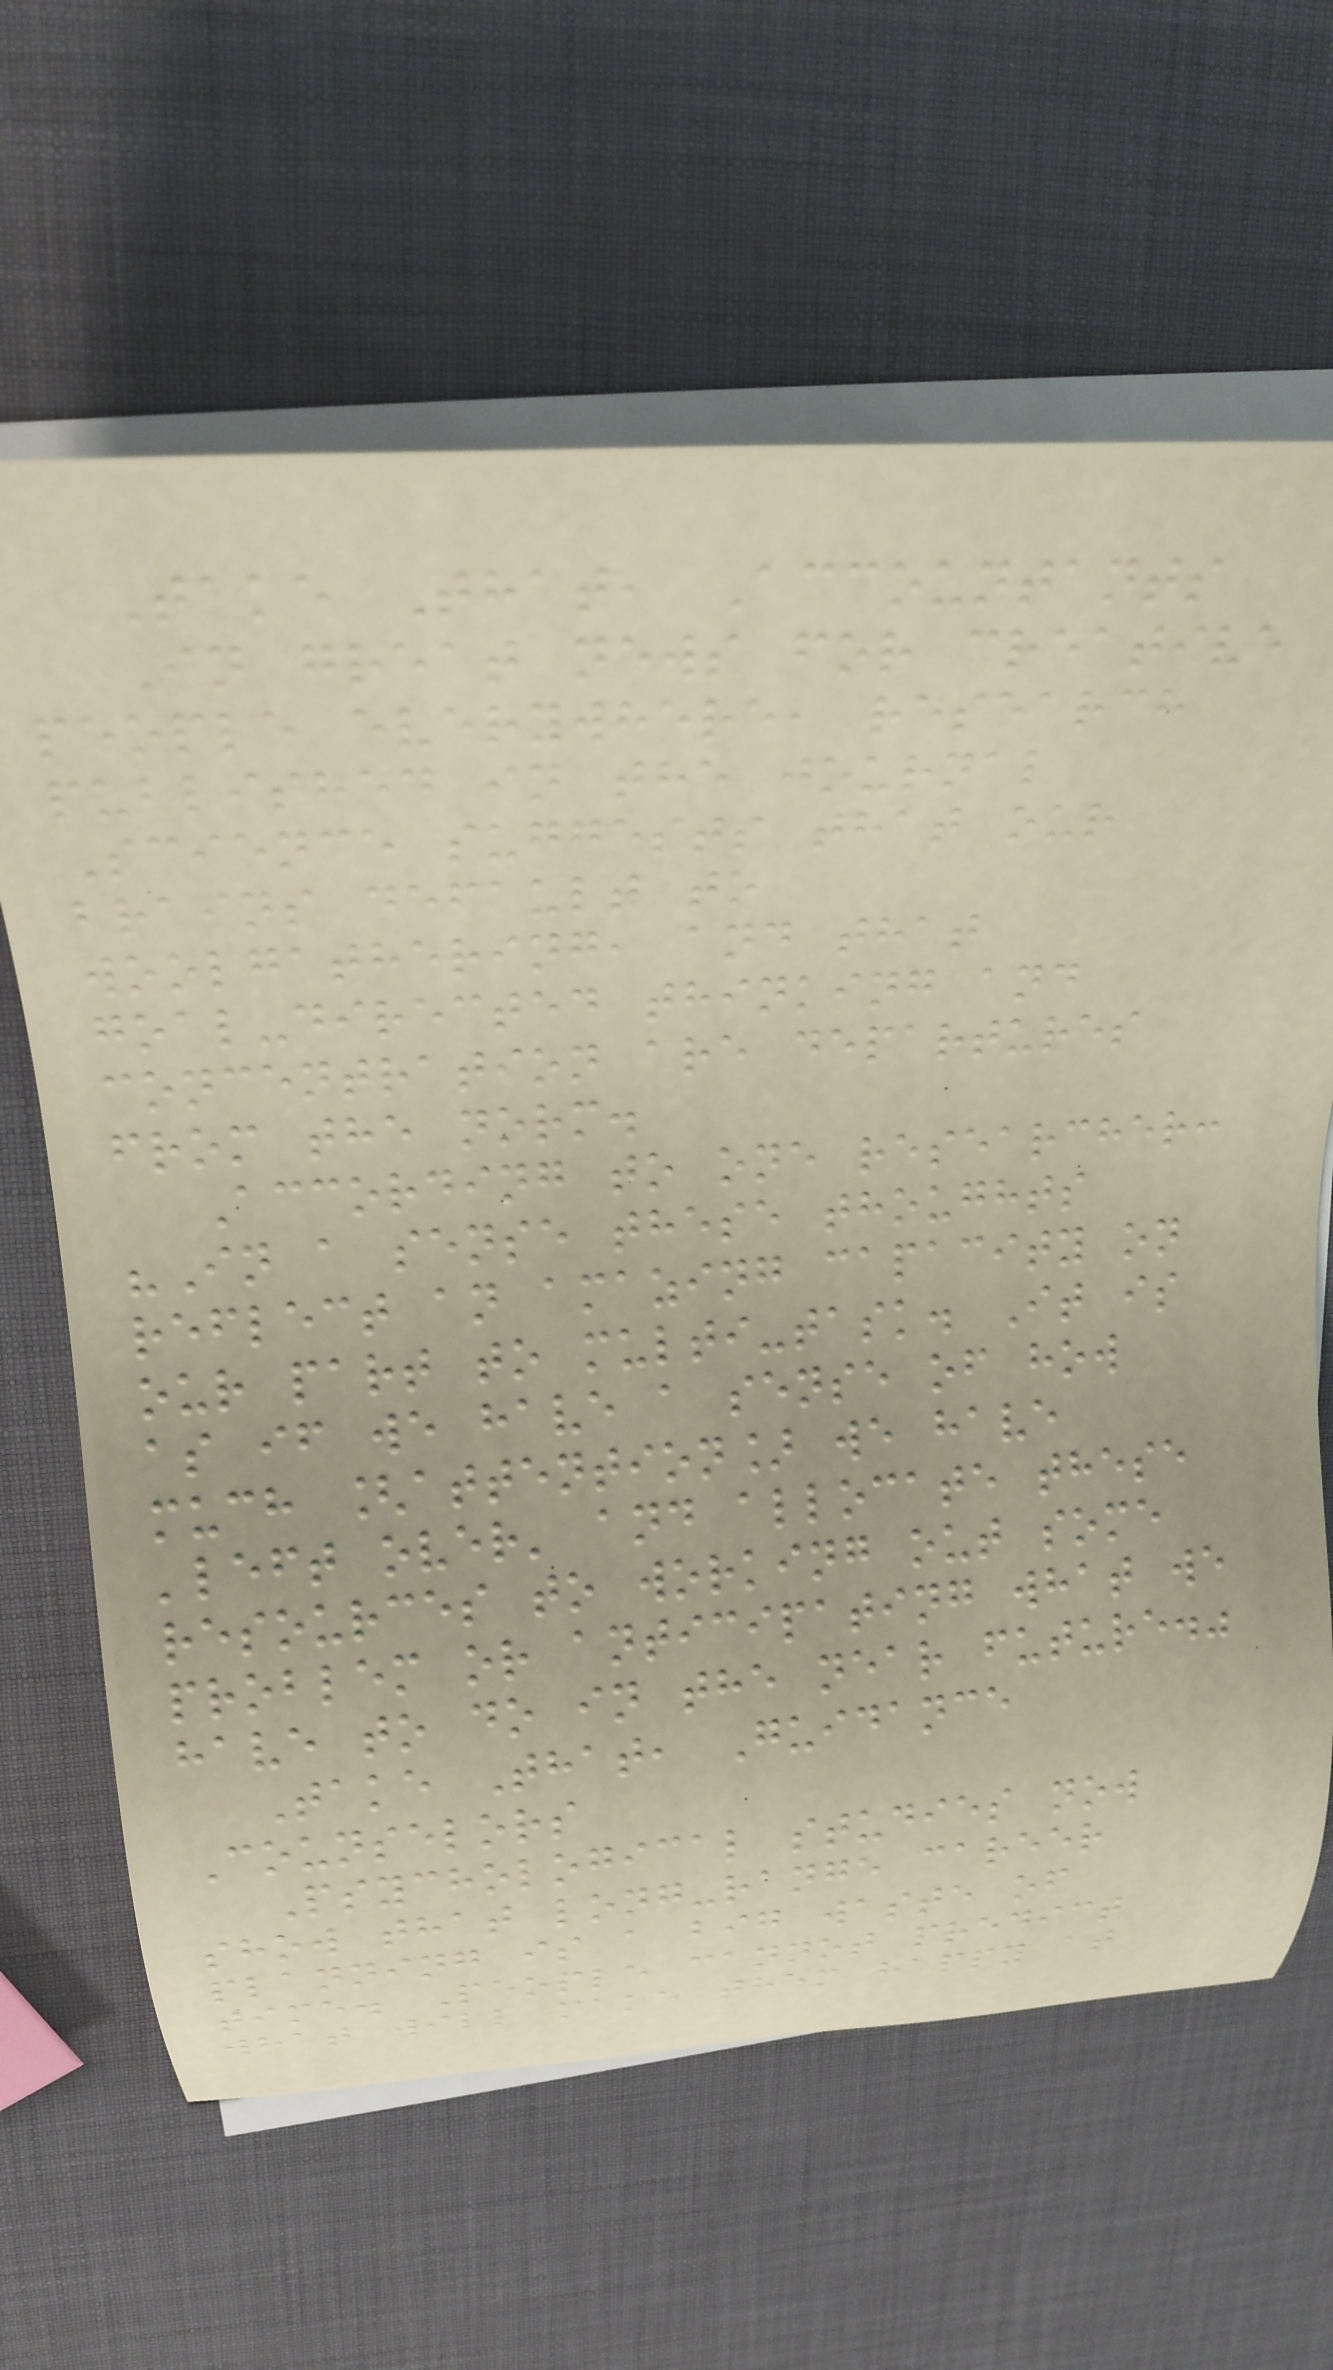Take That, Accountants
In great news for creative
people everywhere, research
published in the journal
Science suggests that our
brains default to
woolgathering, and that
goal-directed thinking and
concentration are departures
from the norm.
According to one researcher:
"In a sense these thoughts
reflect an amazing capacity on
our part to multi-task. It is
as if we have a sense of how
much [attention] we have
'left over' and allocate these
resources to working out some
problem or anticipating what we
have to do in the near future."
Take That, Guidance
Counselors
Psychological studies now
show that long-range career
planning is a big waste of
time. People cannot predict
what will make them happy at
